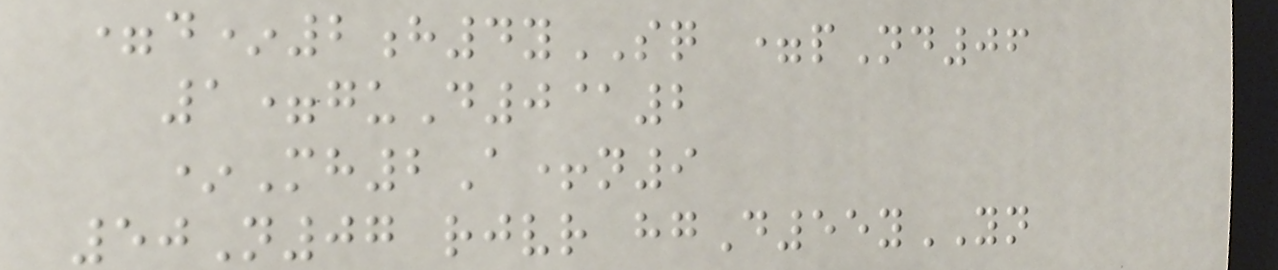=d*2h4ySQ =pNd06
1=guD0@2
*Mh2A+n9
50N07 rjvr hgD55yYN
